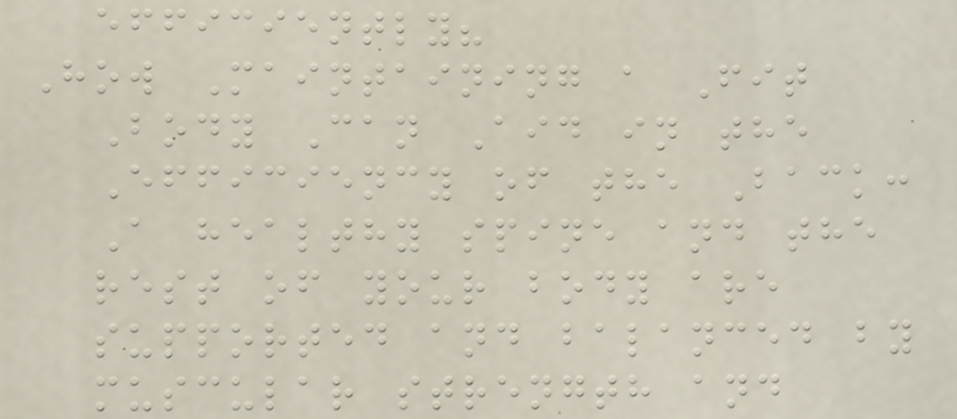efficiently?
How Maintaining a Fit
Body Can Aid in the
Efficiency of the Back:
A healthy spine and the
rest of your body are
supported and balanced by
muscular strength and
